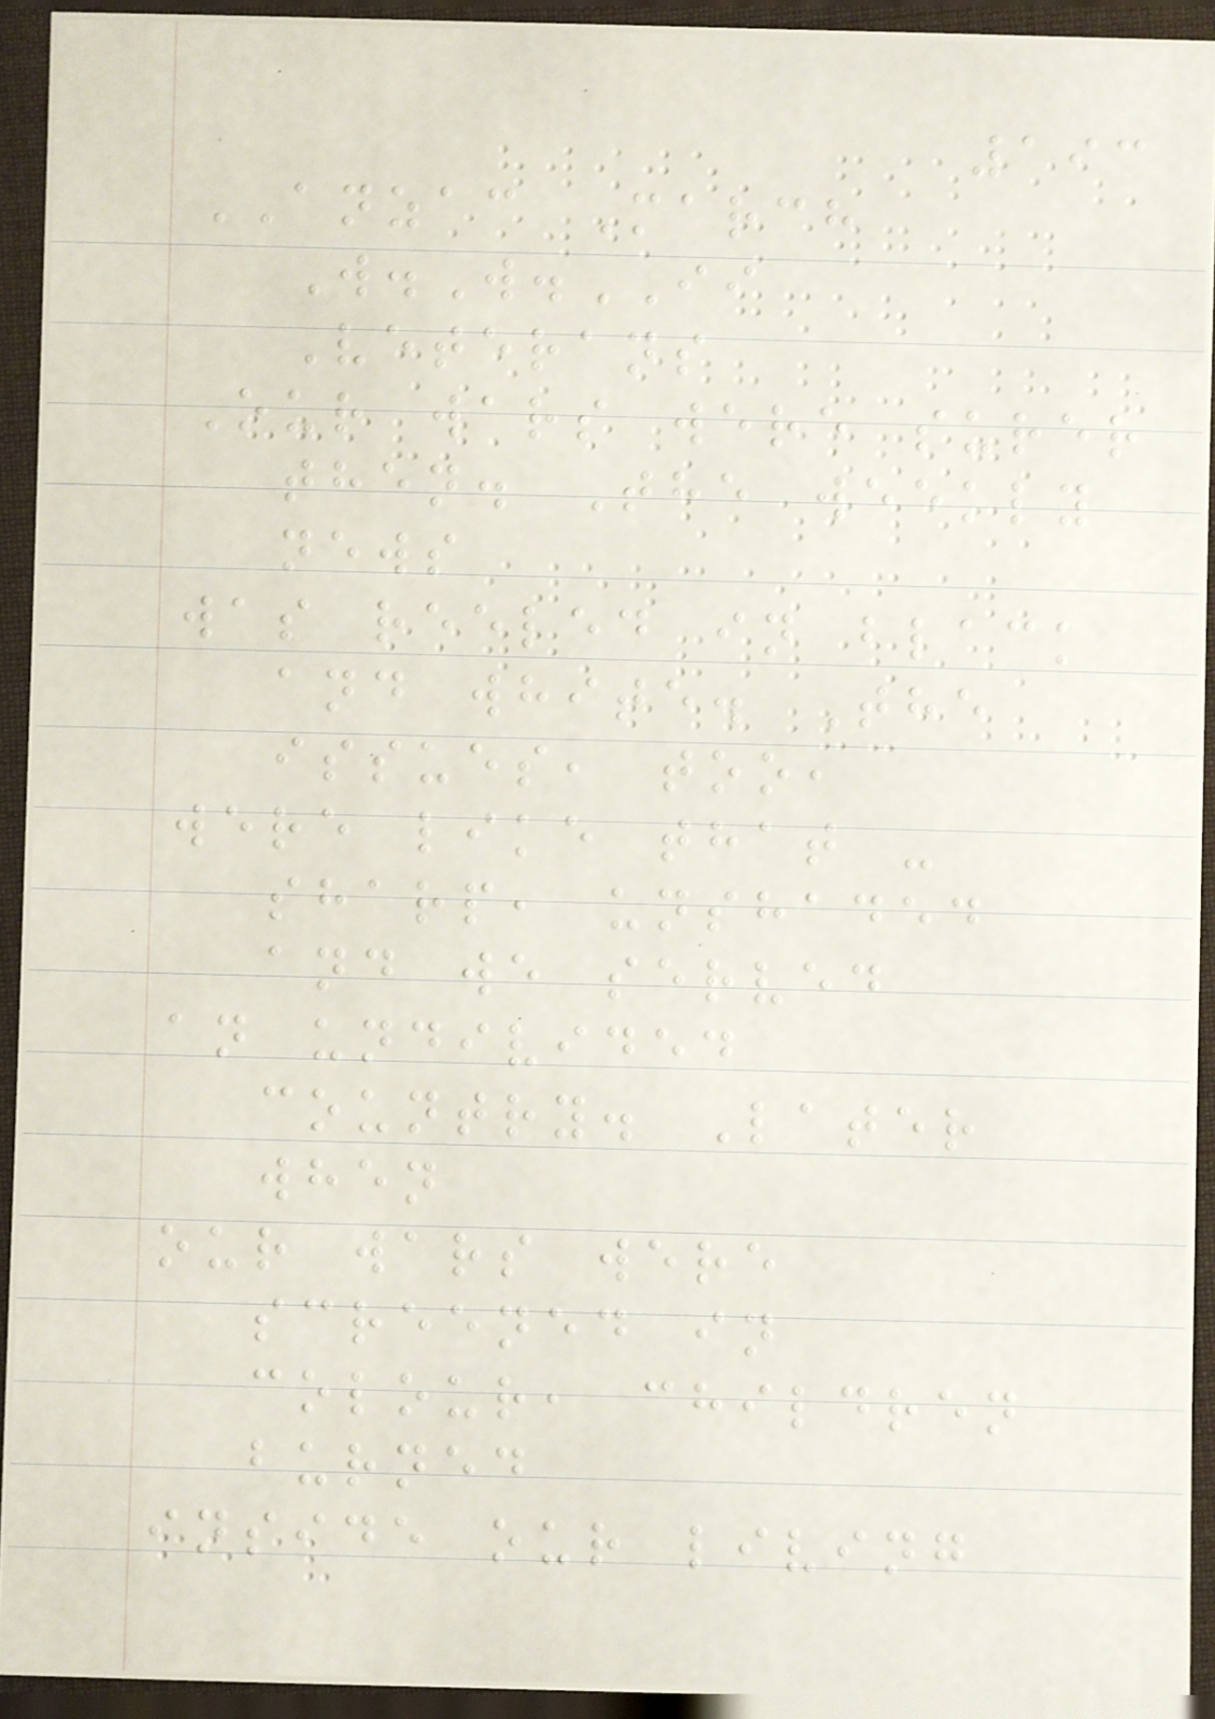193
ANZAC March
W.W.II
Veterans
Our wars were surer
then. The weekly
news
was reeled in black
and white. The
issues, too,
were like that -
sharp, unshaded
and we served
an undivided
country. Later
when
our wars were
screened in
colour, children
burned
inside our living
